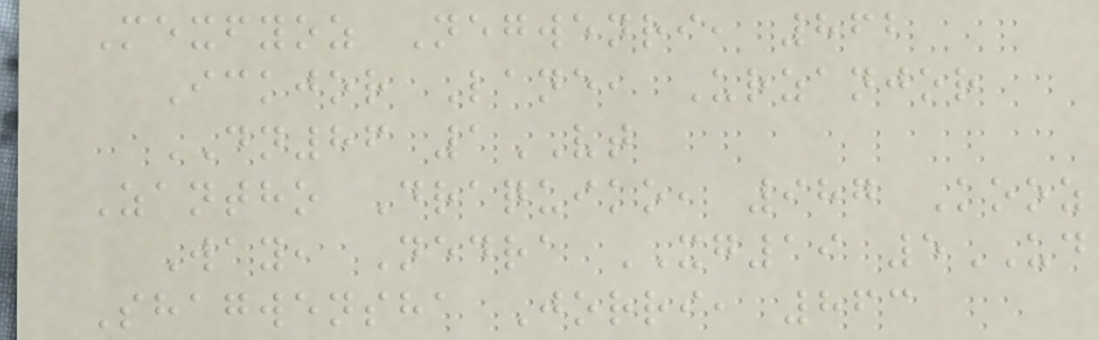Mexfyoz Negwenri, 862
Ickjor Lane, Urzanjor
DN86 1VT
Zantho Draquiko, 987 Kooz
Way, Nedra XG19 5UD
Shagwensha Jorri, 863
